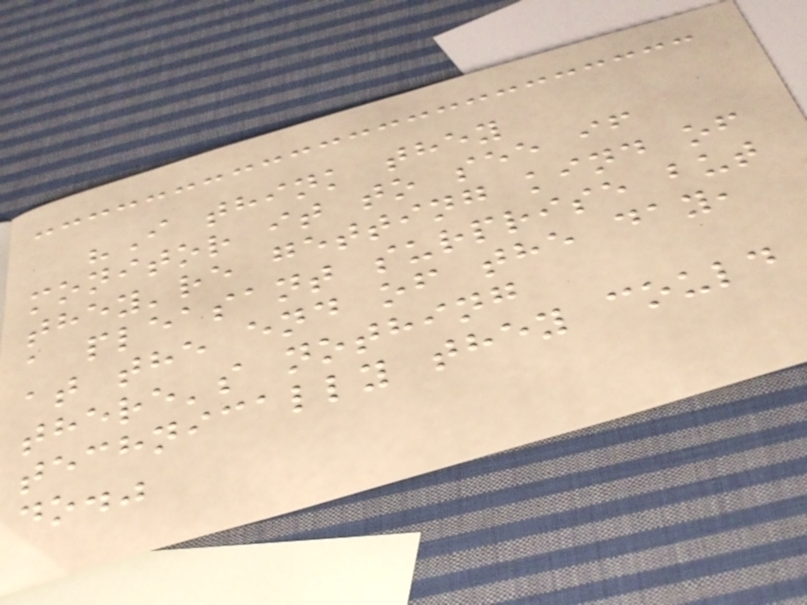"I think they
monitor it to see if
they're getting kind of
a pleasant surprise but
at the end of the day,
there's nothing
technically they could
do."
